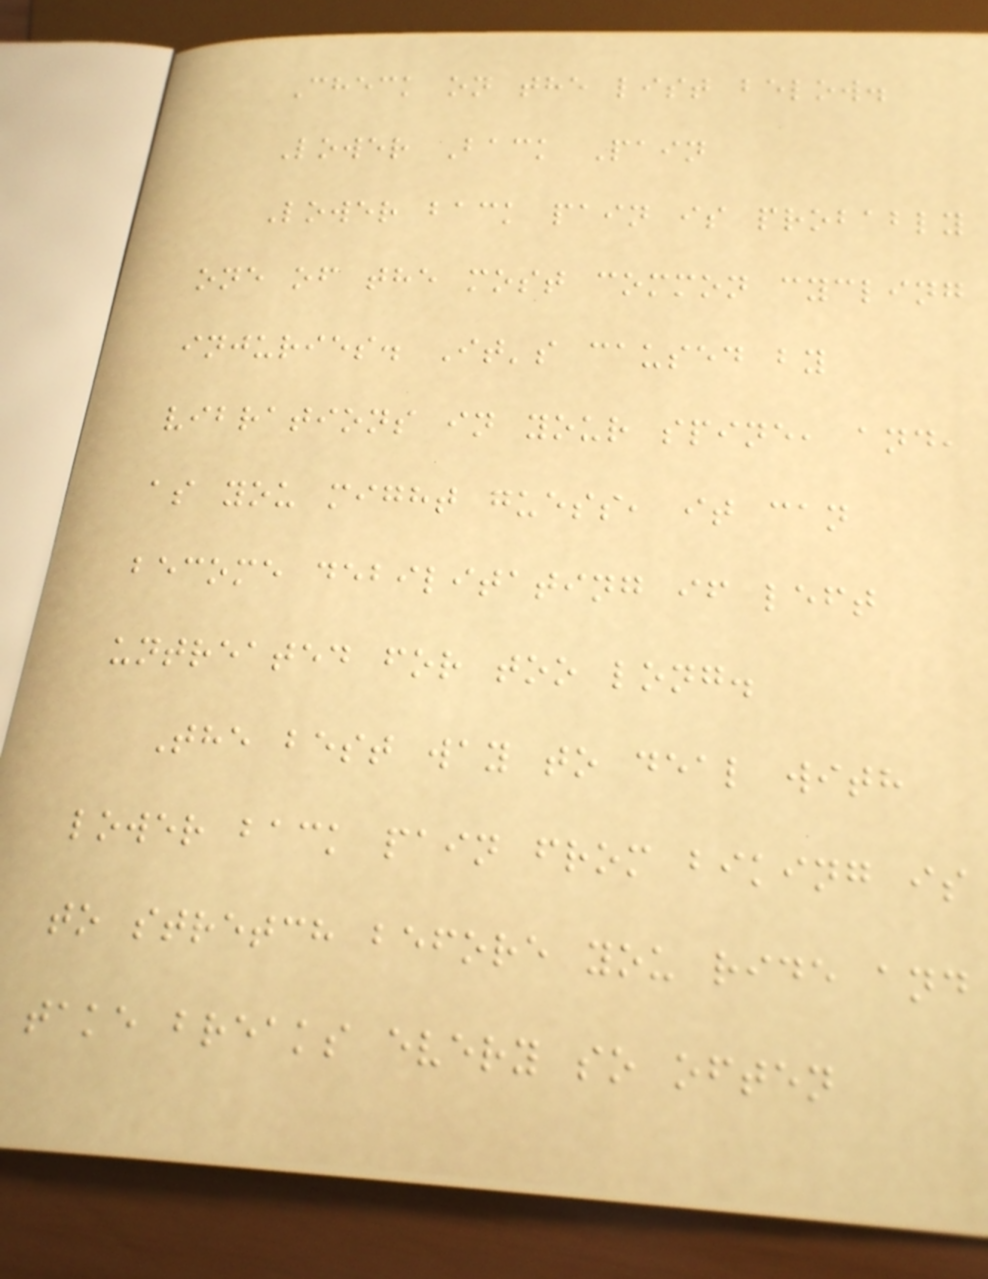Check on the list below.
Lower Back Pain
Lower back pain is probably
one of the most common cycling
injuries. It's caused by
vibrations in your spine, and,
as you might guess, it can
become debilitating if left
untreated for too long.
The best way to deal with
lower back pain from biking is
to stretch before you ride and
take breaks every so often
